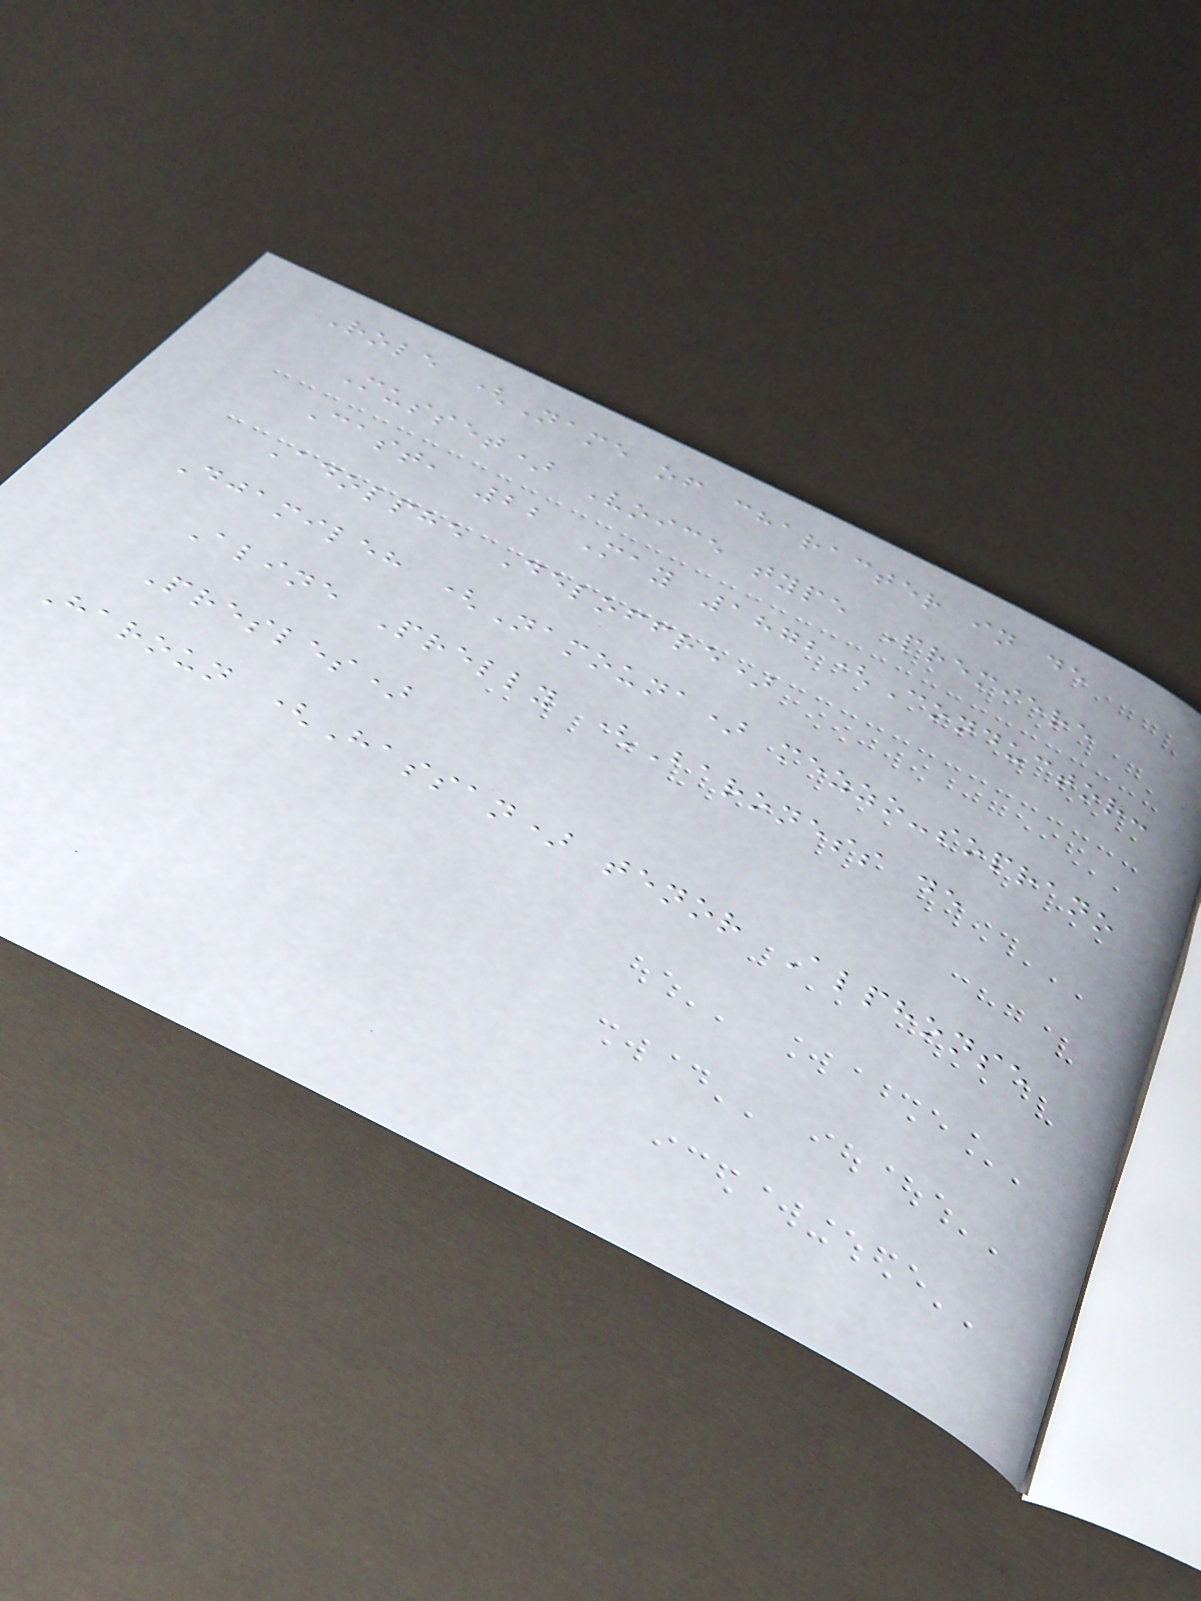Role (Name of character in de
Musset) Voice type Premiere
Cast, 22 May 1872(Conductor:
Adolphe Deloffre)
Djamileh (Namouna) mezzo-soprano
Aline Prelly (Baroness de
Presles)
Haroun (Hassan) tenor Alphonse
